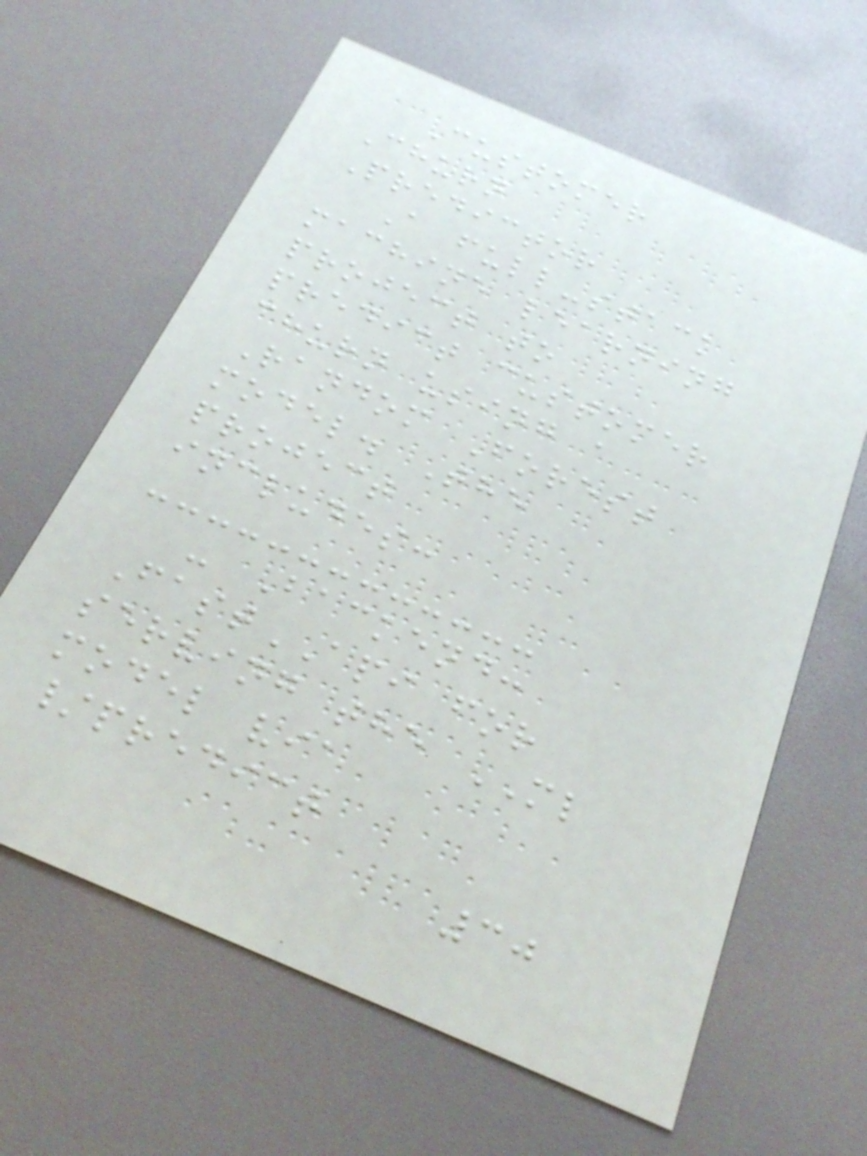Customer
Churn
Predictor
A full-stack
machine learning
project to
predict customer
churn using a
Random Forest
model. The
project
includes:
- Backend:
FastAPI for
serving the ML
model via
/predict
30
